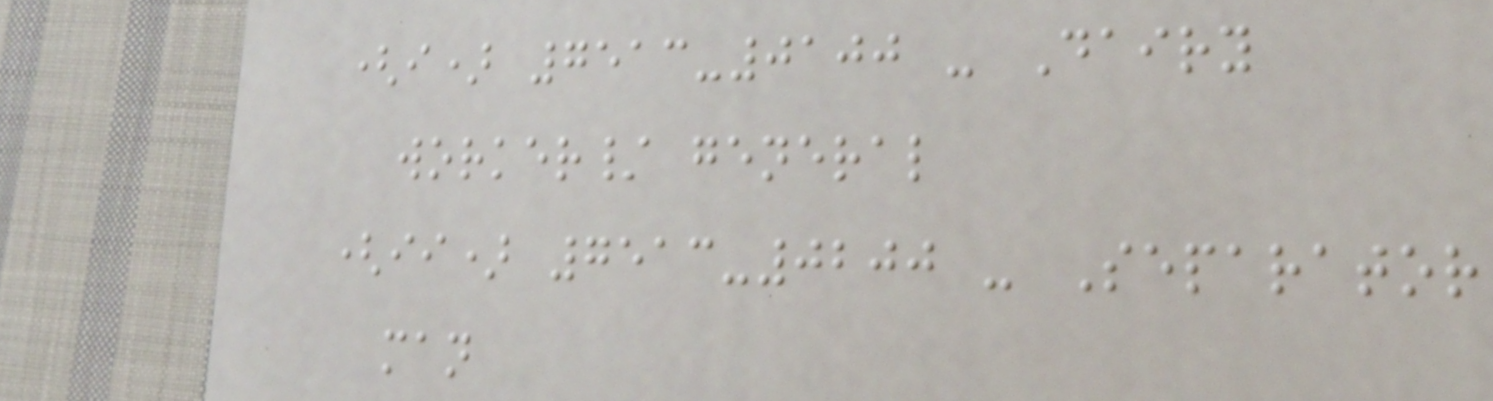(i) 7513-0100 - Dairy
worker/ general
(ii) 7513-0200 - Separator
man
